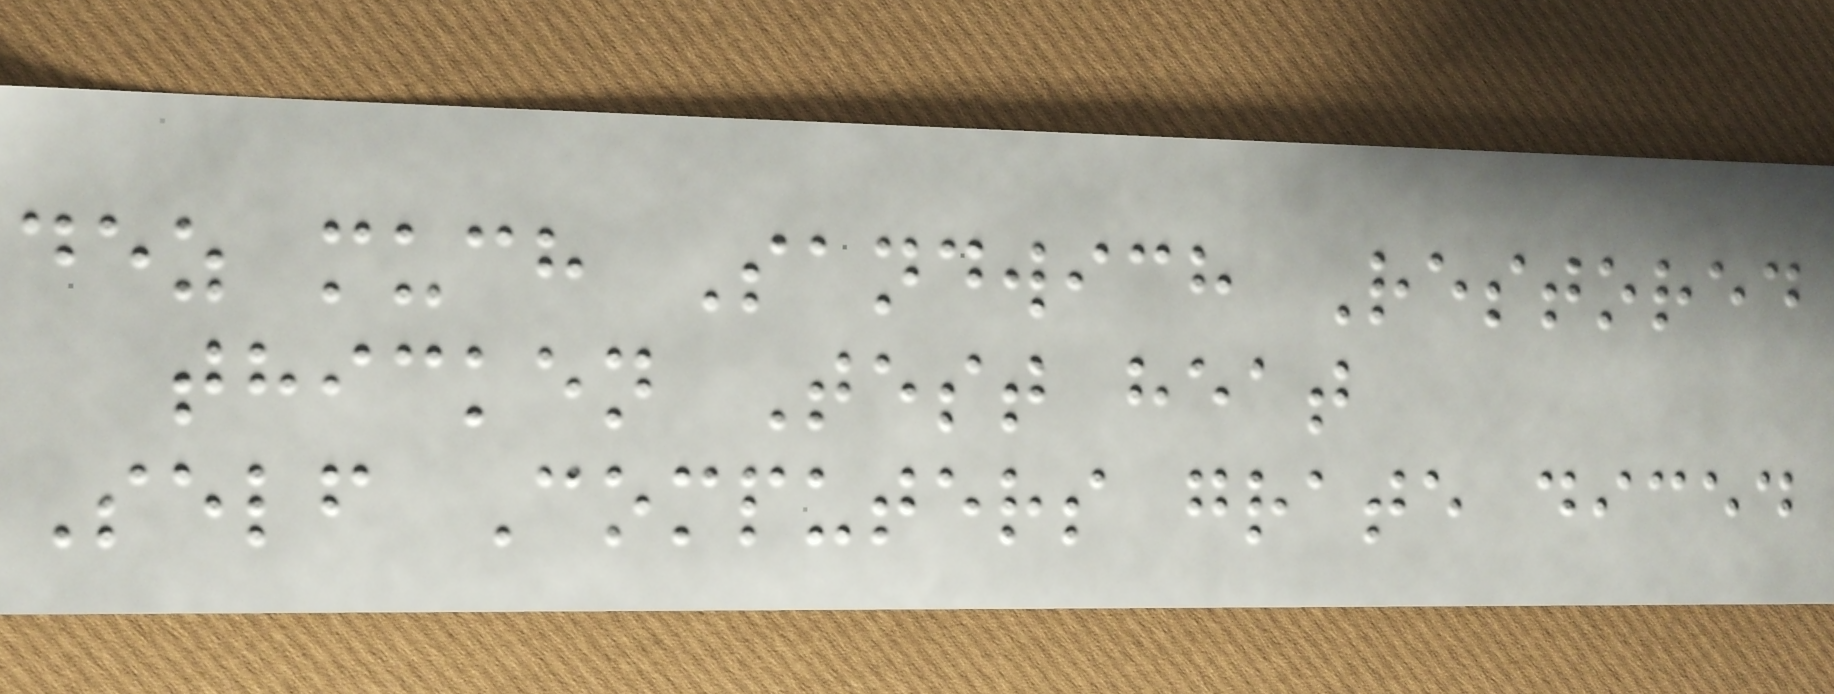dez much Sandwich Restored
thicken Test heat
Self Computers grate diced
